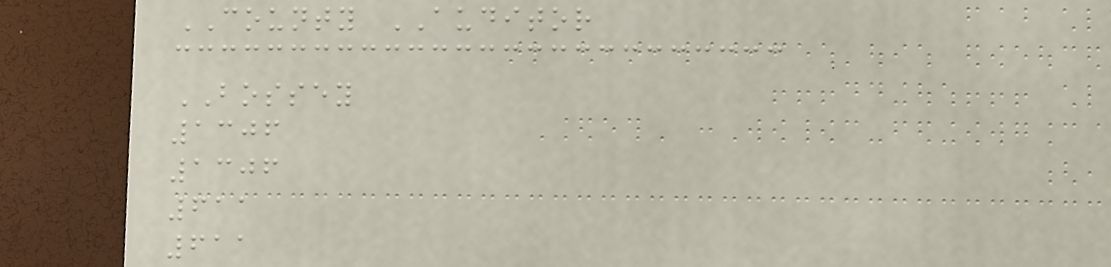COUNTY AUDITOR
BOSSEY
1306
1306
611
611
